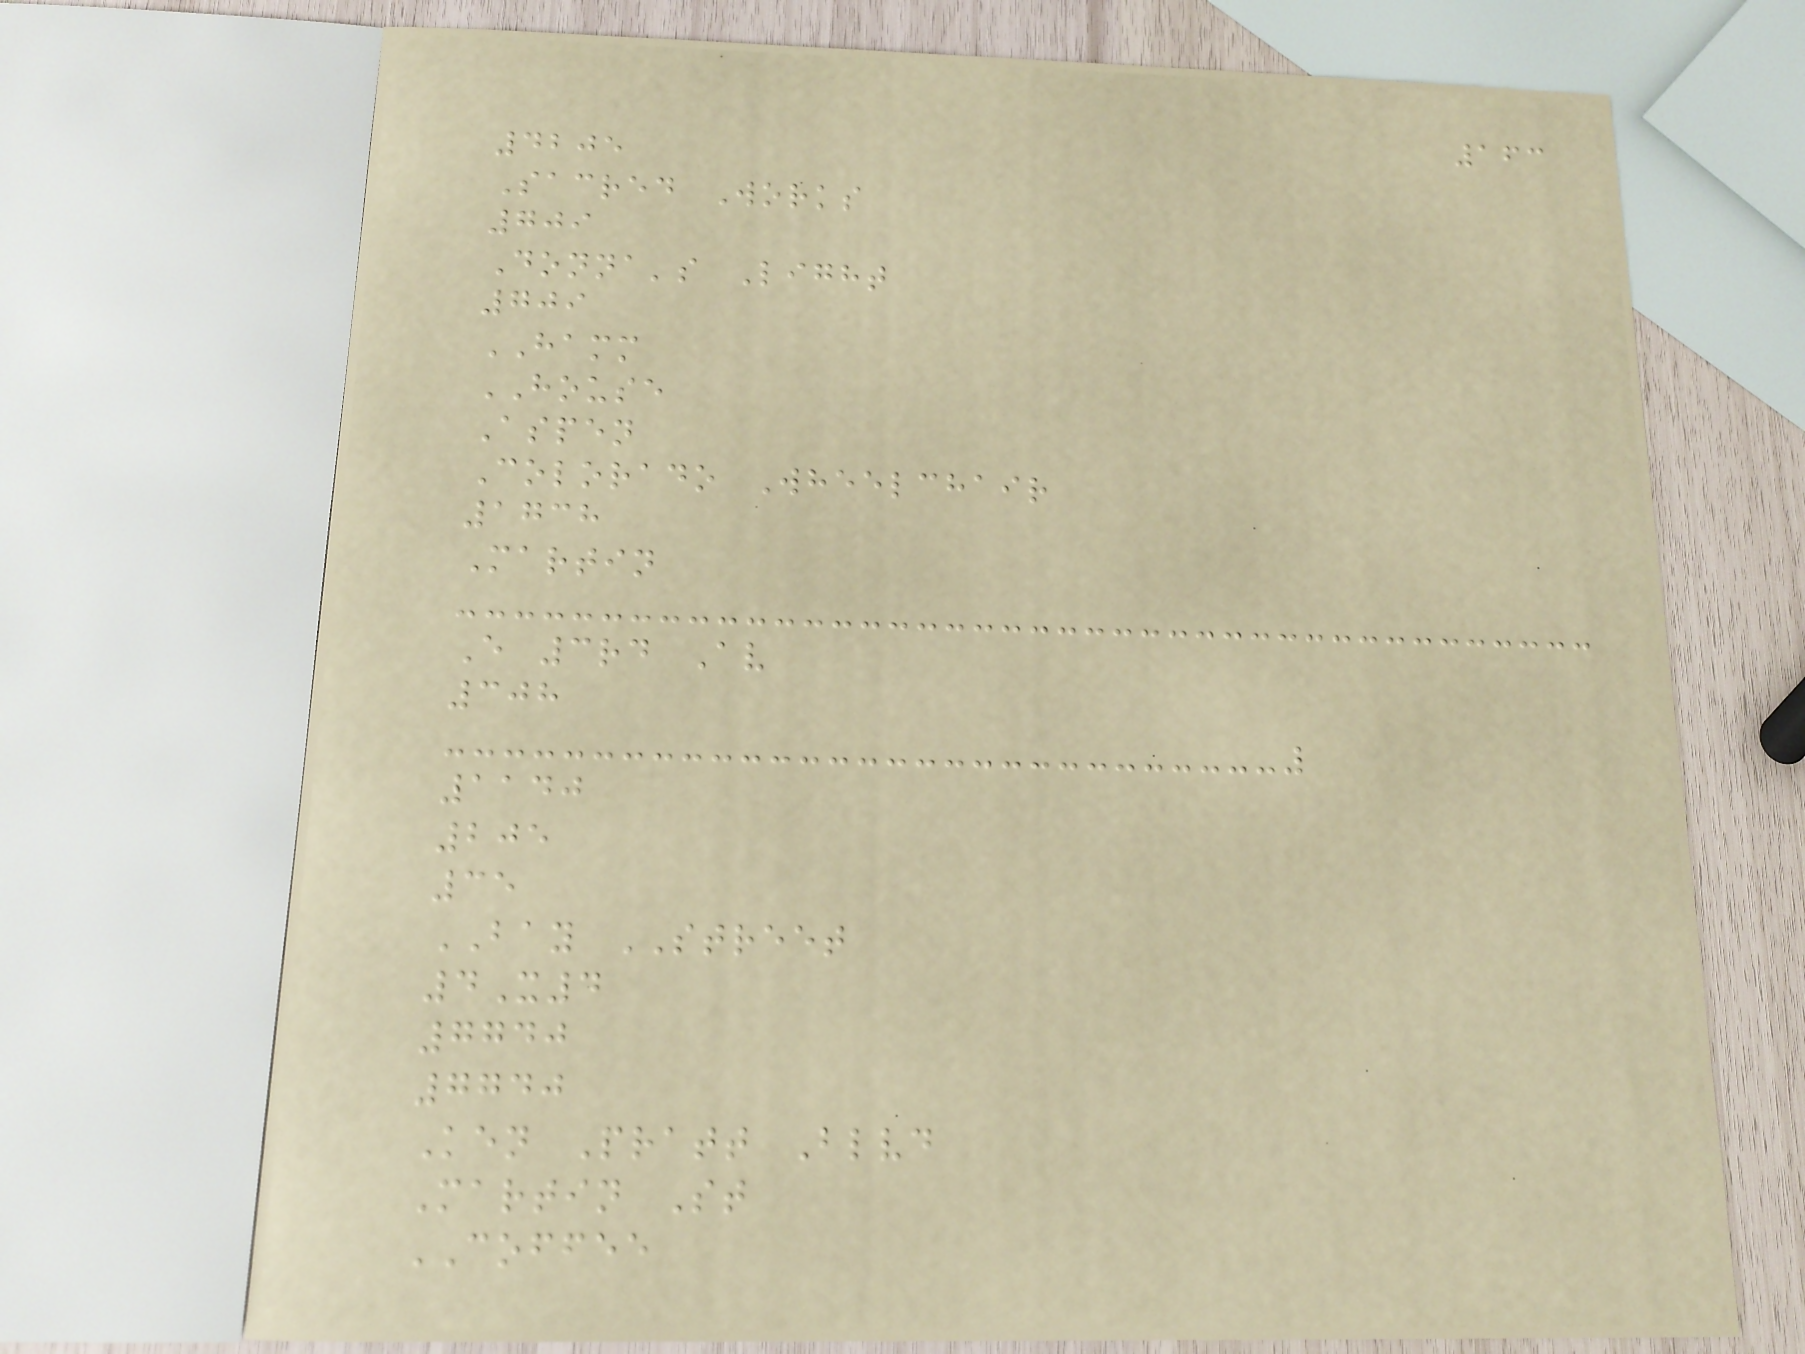163
4205
Sacred Works
709
Donna's Light
709
HAMM
HOUSE
Aspen
Colorado Wheelchair
1738
Martin
E 3rd Av
308
1140
205
35
BAY STREET
4X4
7740
7740
Ken Pratt Blvd
Martin St
COFFEE
